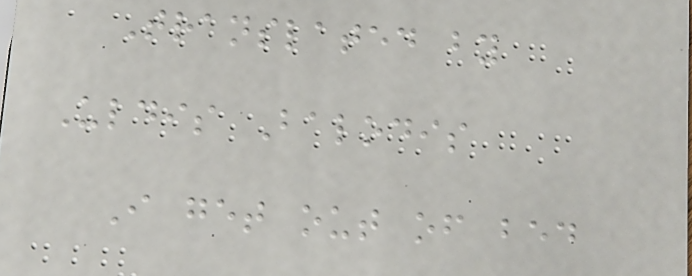Translated by
Uldis Balodis
I get out of bed
